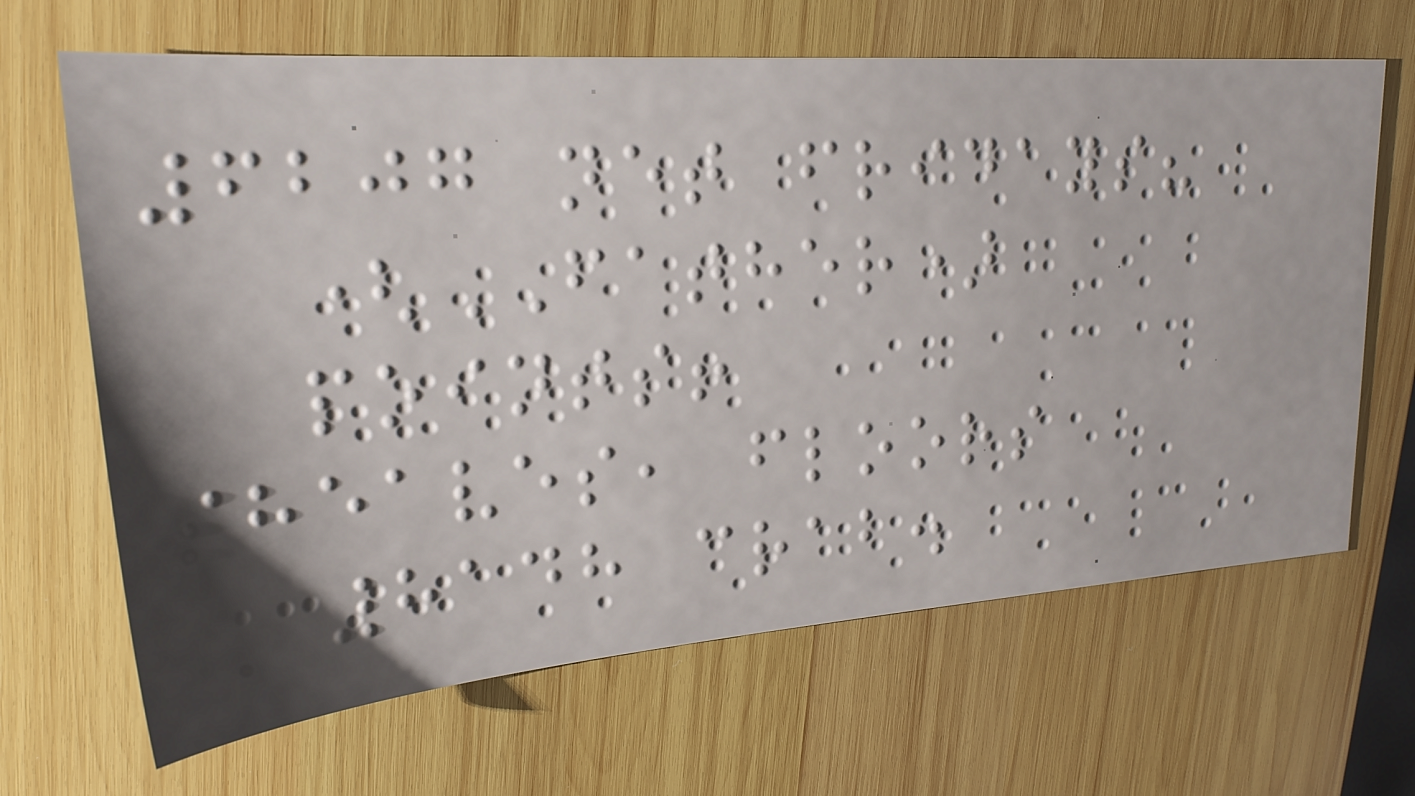6207 net fridays?
(FATHER)
points!
sheaves, floors
8148 crab.
